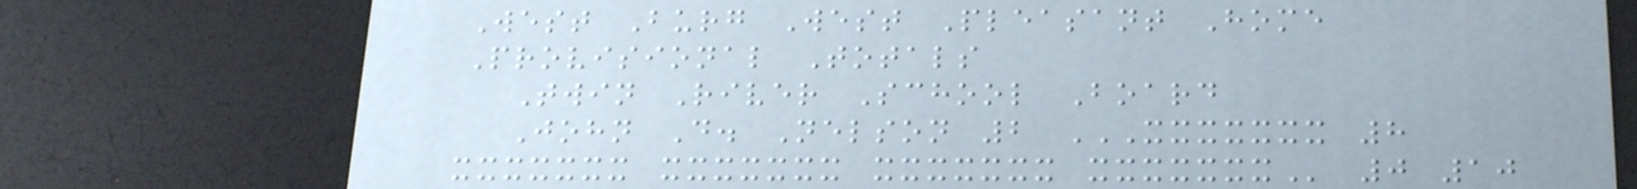West Burg West Pleasant Home
Provisional Totals
Twin River School Board
John D. Nelson 2 XXXXXXX 8
XXXXXXX XXXXXXX XXXXXXX XXXXXXX 0 10
